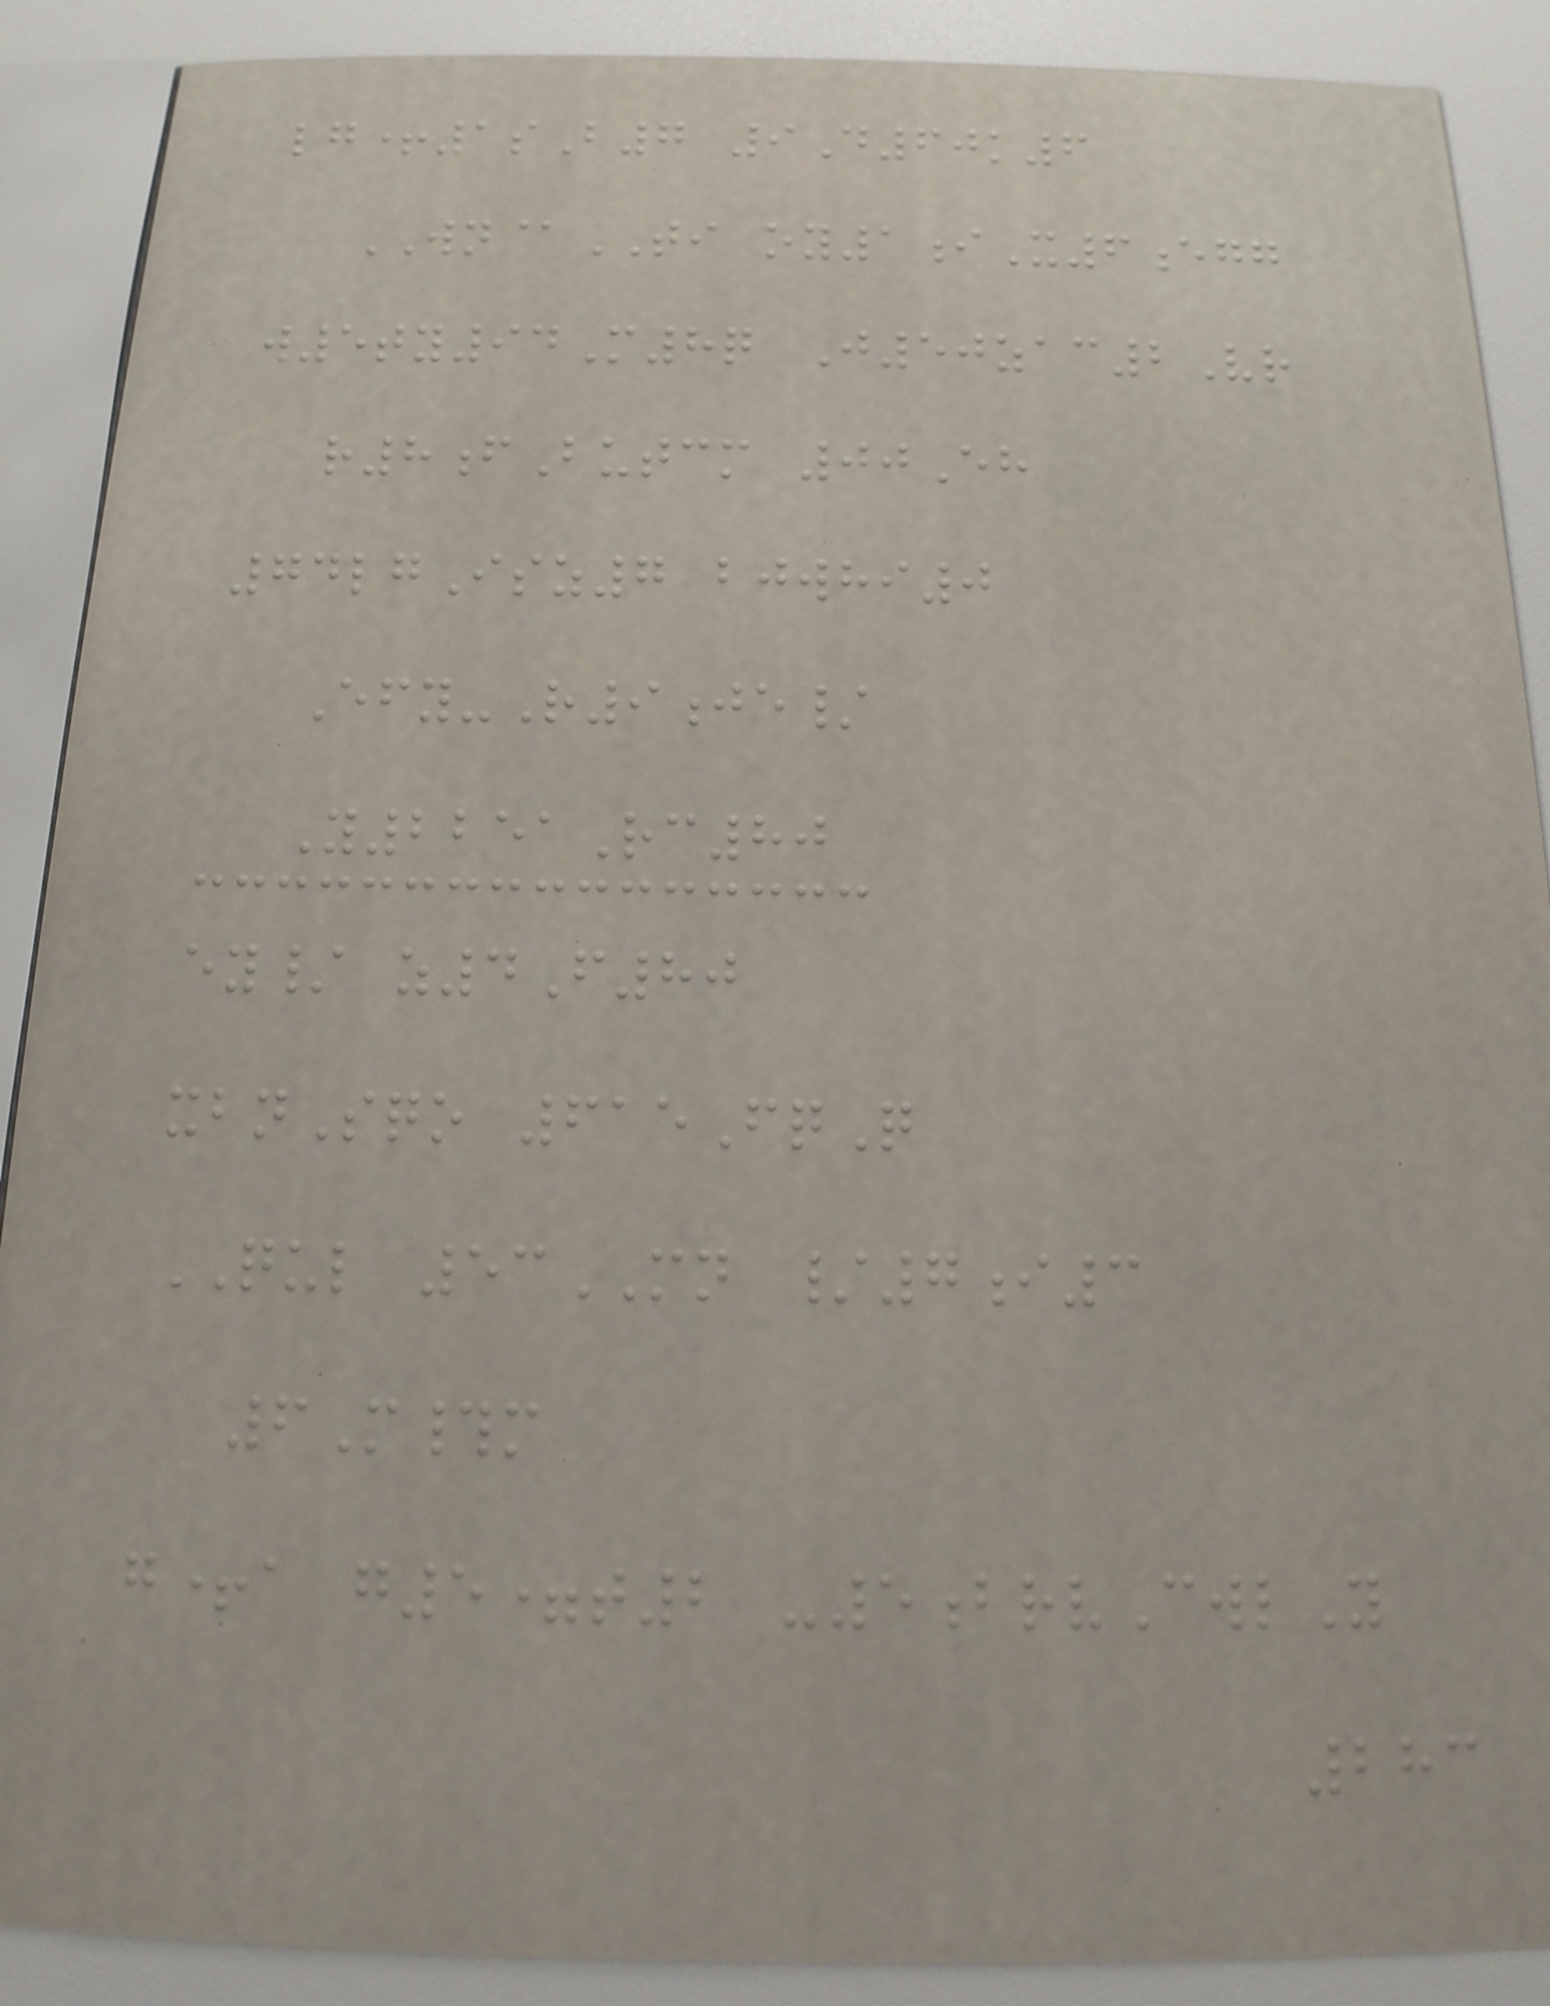lg+1sB7 9D60k6
WN@TI oy1iX6egg
w5ty94M8q J50zac2Vr
r8fButcm 00Eh
74lgIsz7 bjwhi0
Efy-R9je/
Y2251Rc80
ey/ z4F80
xbnSqo 615FqQ
QUL 53MN /7i3
6M#m
g+a g5=t2 -5brvCwlY
283
